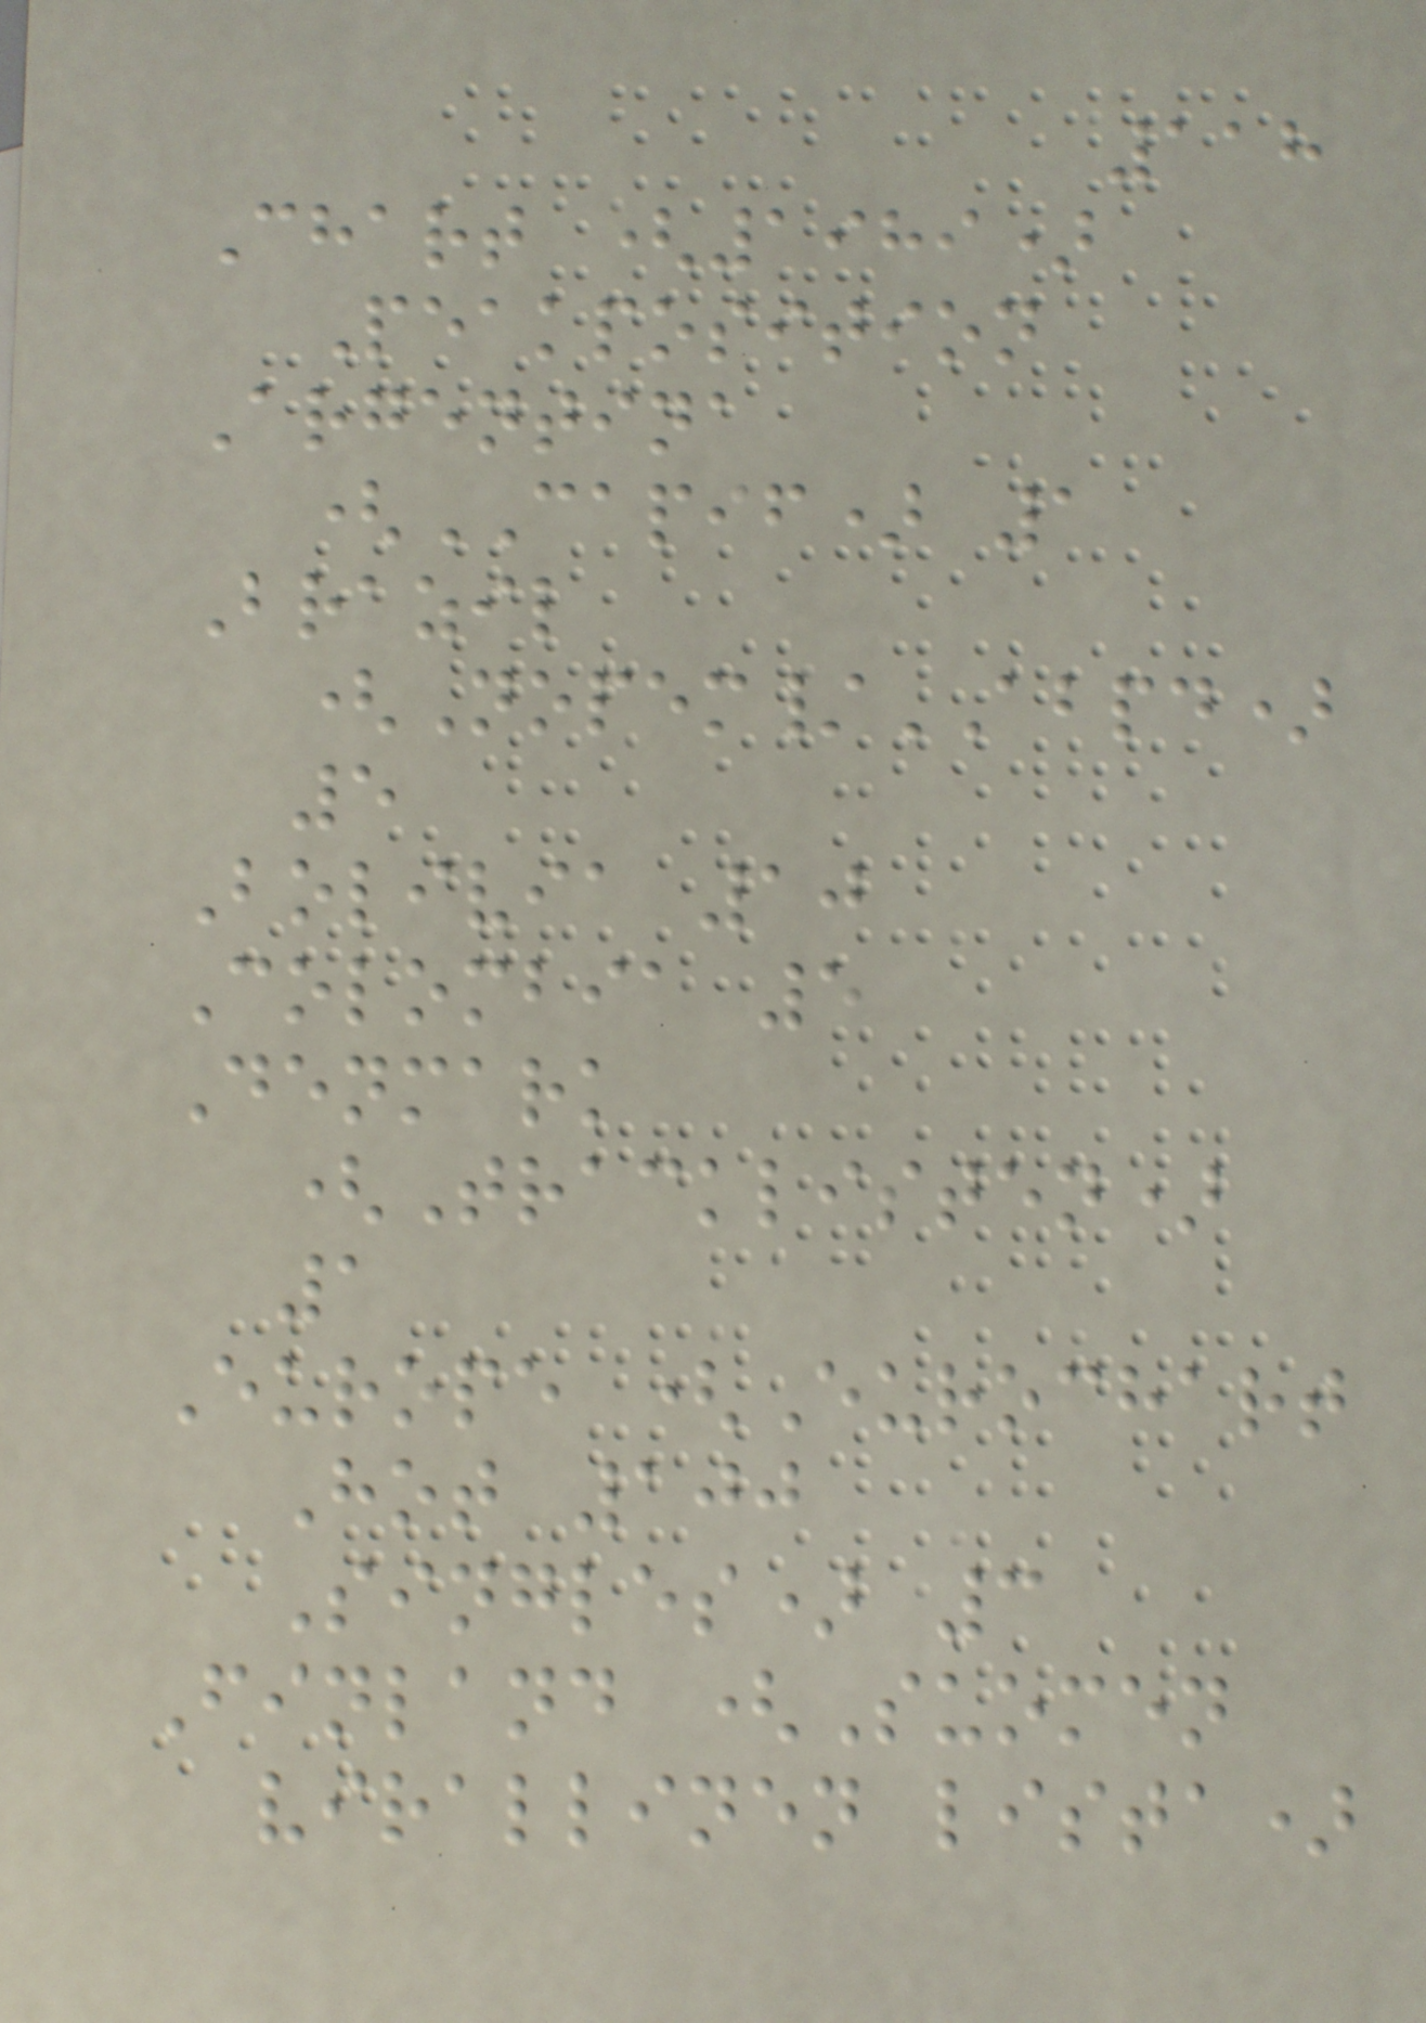118
Chart (1989)
Peakposition
Argentina
(CAPIF) 1
Brazil
(Nopem/ABPD)
5
Bolivia 10
Colombia 5
Denmark
(Tracklisten)
1
Europe (Eurochart
Hot 100
Singles) 3
Finland (Suomen
virallinen lista)
